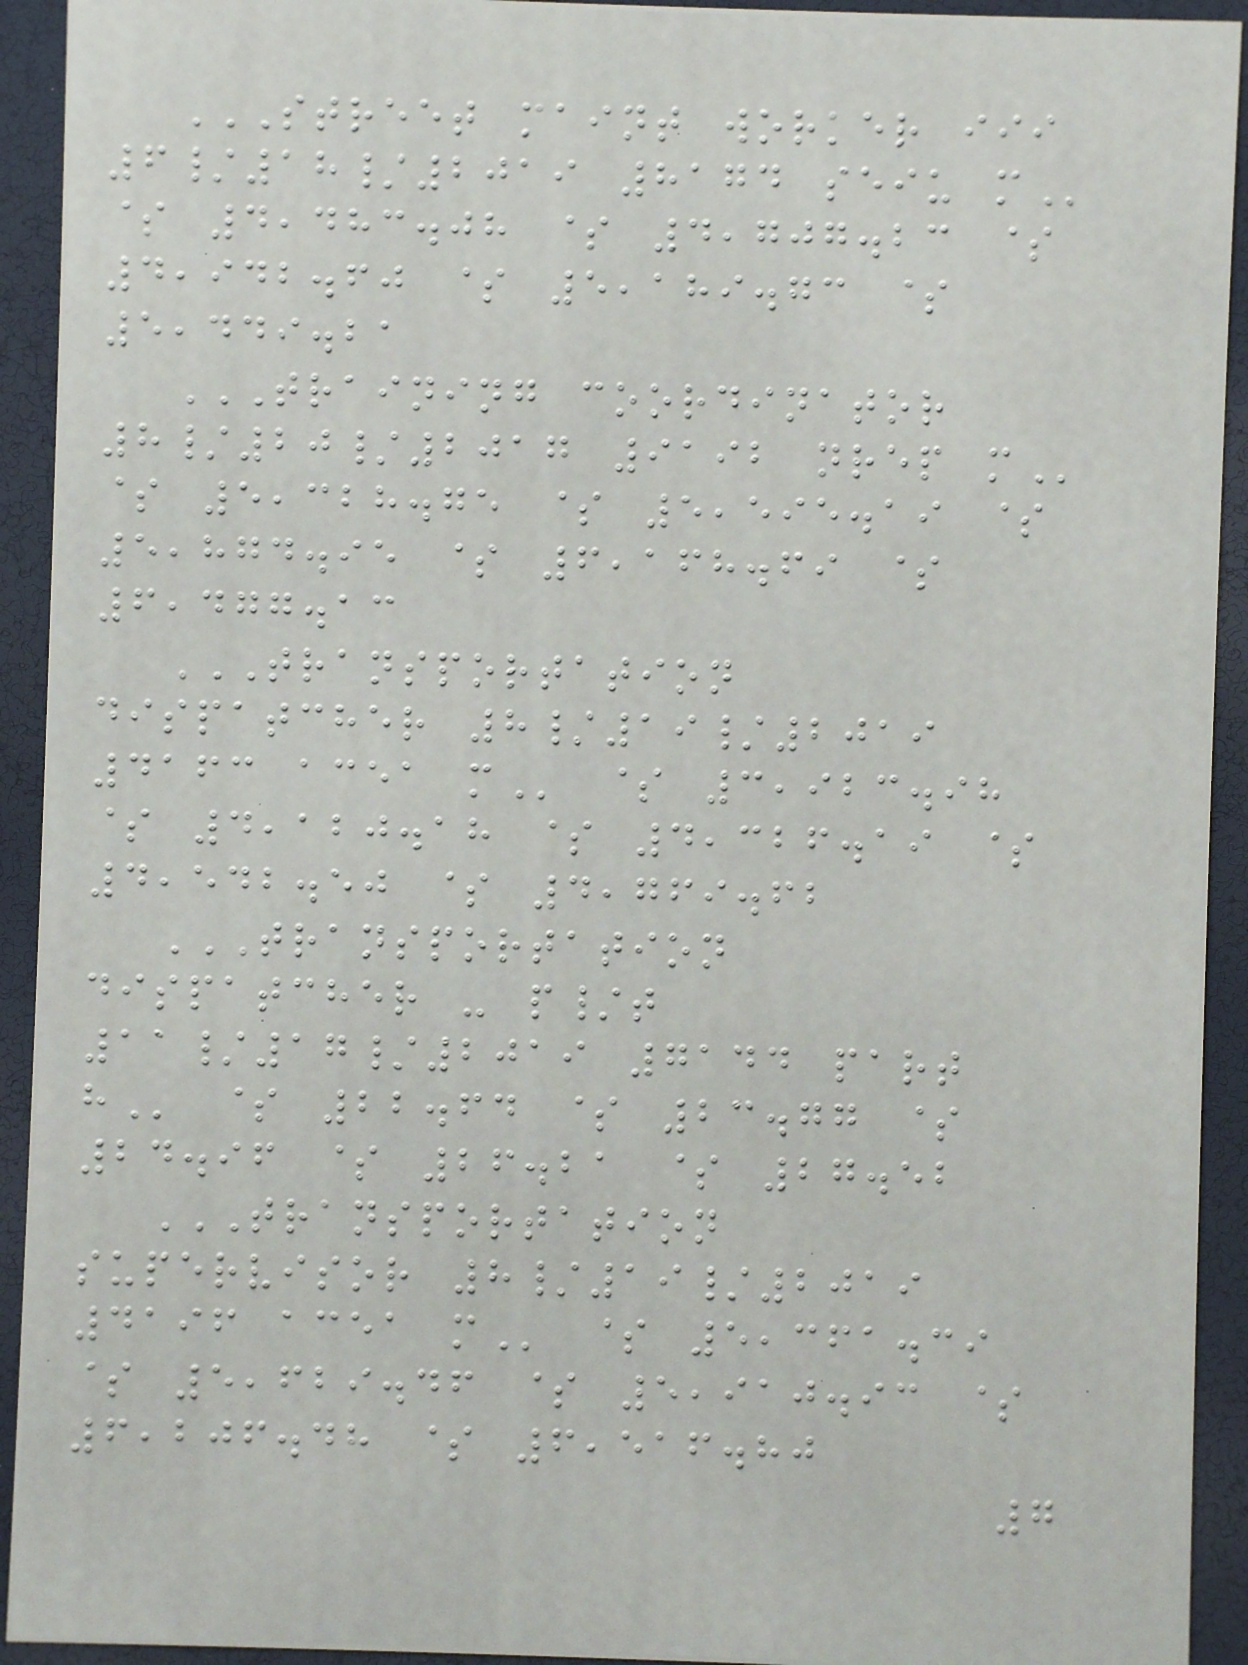STREET MAINT WORKER III
6/18/2019 8174 SEIU M
$ 4,483.08 $ 4,707.23 $
4,942.60 $ 5,189.73 $
5,449.21
TRAINING COORDINATOR
8/20/2017 9192 NREP M
$ 5,328.75 $ 5,595.19 $
5,874.95 $ 6,168.69 $
6,477.13
TRANSPORTATION
DISPATCHER 8/19/2019
4163 ACEA M $ 3,923.98
$ 4,120.18 $ 4,326.19 $
4,542.50 $ 4,769.62
TRANSPORTATION
DISPATCHER - P/T
11/17/2019 7144 PART
H $ 22.64 $ 23.77 $
24.96 $ 26.21 $ 27.52
TRANSPORTATION
SUPERVISOR 8/19/2019
4196 ACEA M $ 5,361.39
$ 5,629.46 $ 5,910.93 $
6,206.48 $ 6,516.80
7
